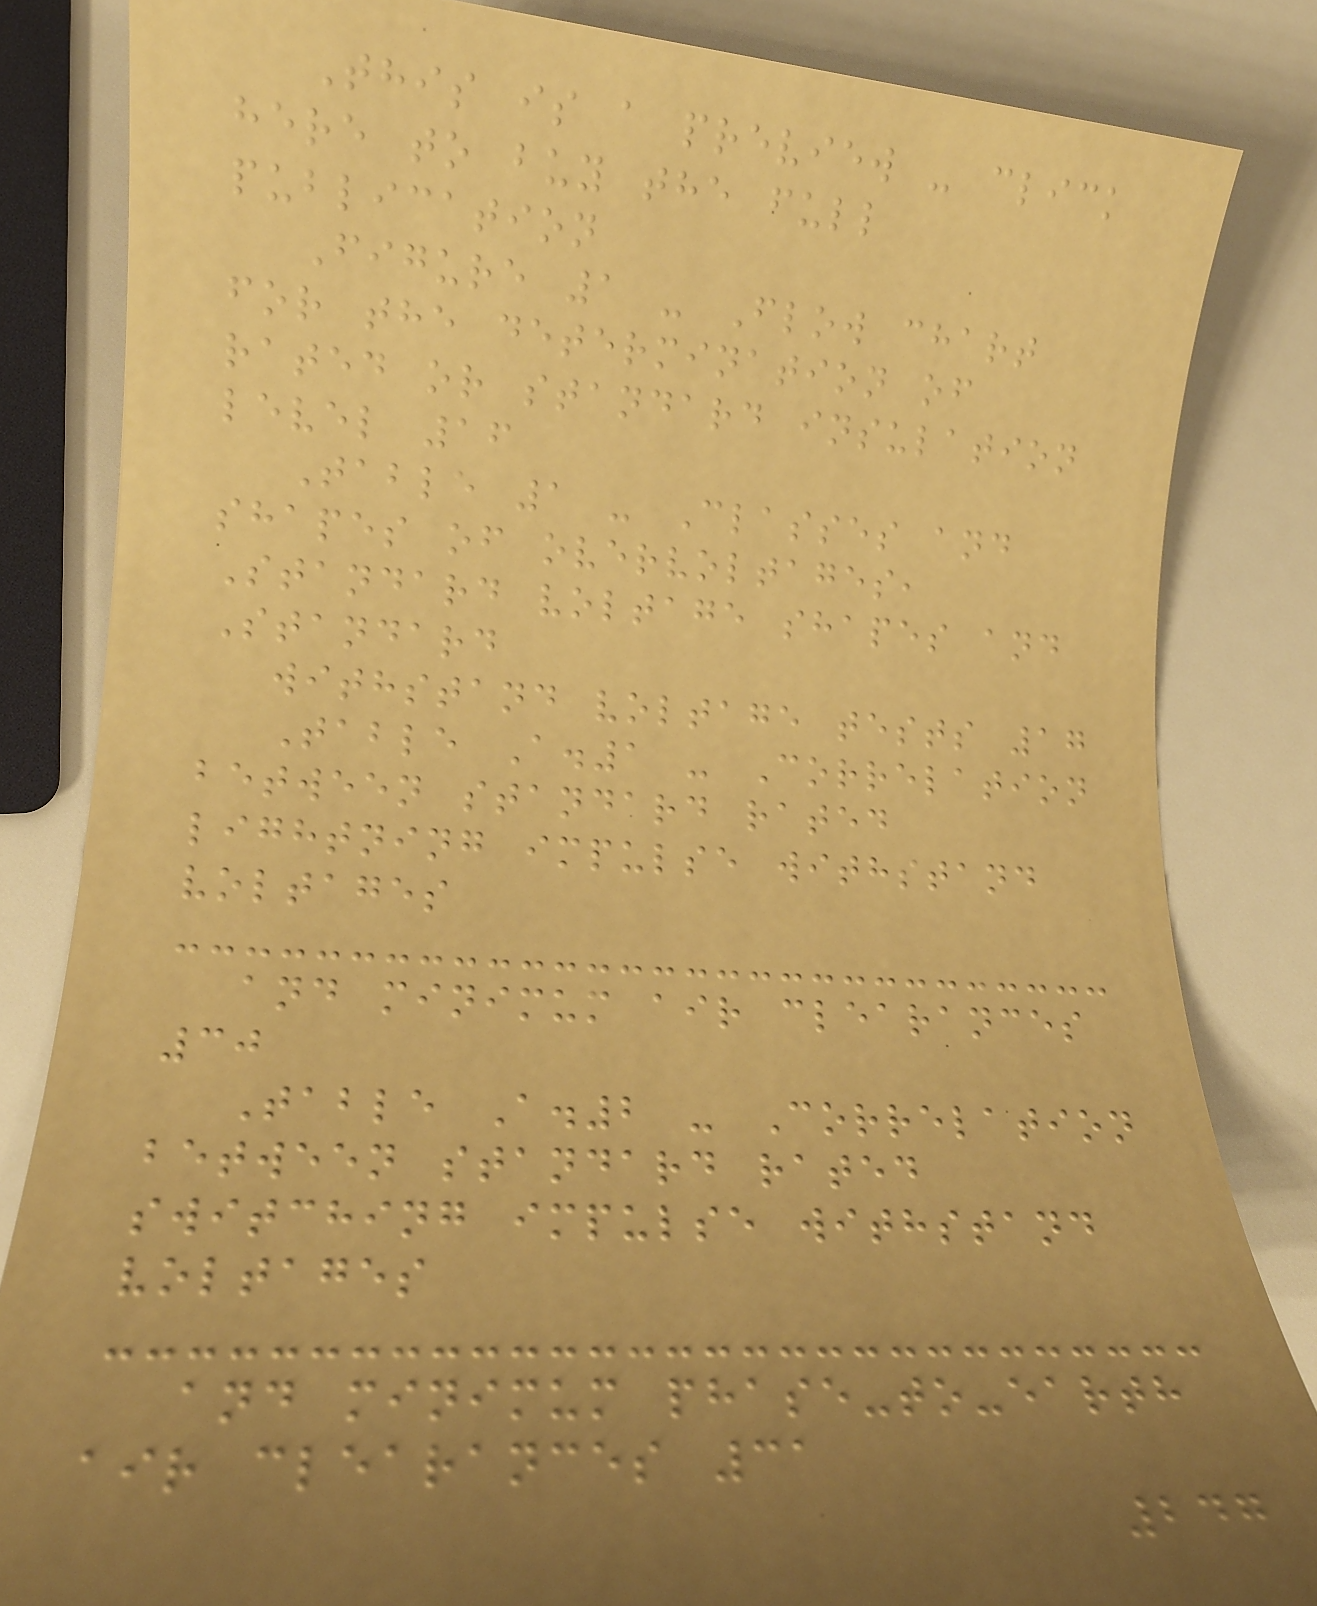This is a preview - click
here to buy the full
publication
Figure 1 - Flow chart
for the determination of
rated or standard insulation
level 16
Table 1 - Classes and
shapes of overvoltages,
Standard voltage shapes and
Standard
withstand voltage tests 17
Table A.1 - Correlation
between standard rated
lightning impulse withstand
voltages
and minimum air clearances
30
Table A.2 - Correlation
between standard rated
switching impulse withstand
voltages
and minimum phase-to-earth
air clearances 31
247
